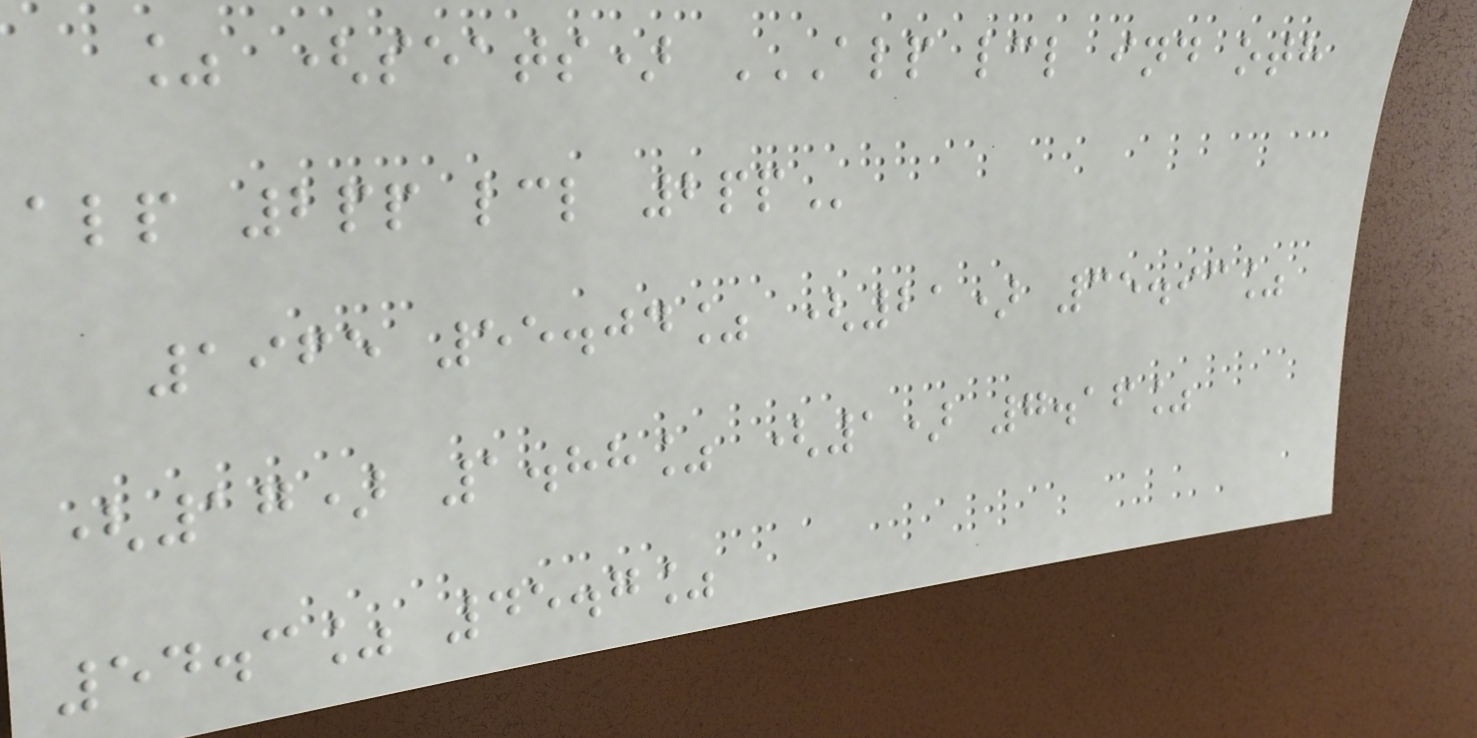% (seats) ALP LCL IND OTH
ALP 2PP LCL 2PP
1965 55.04% (21) 35.93%
(17) 1.88% (1) 7.16%
54.3% 45.7%
